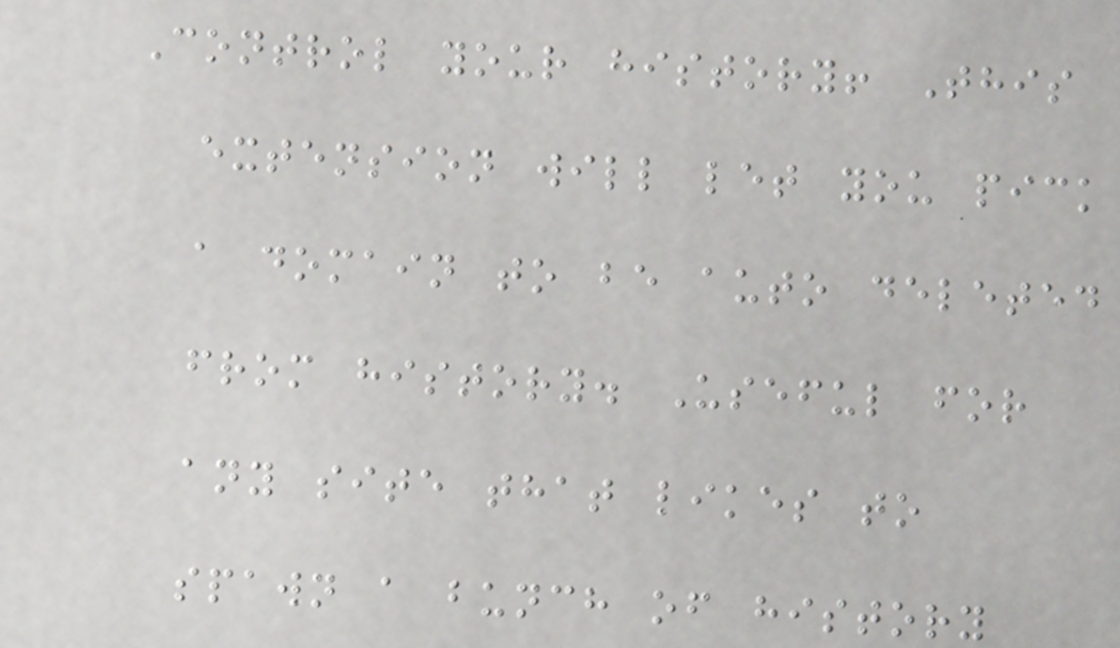Control your history! This
extension will let you pick
a domain to be auto deleted
from history. Useful for
any site that likes to
spawn a bunch of history
